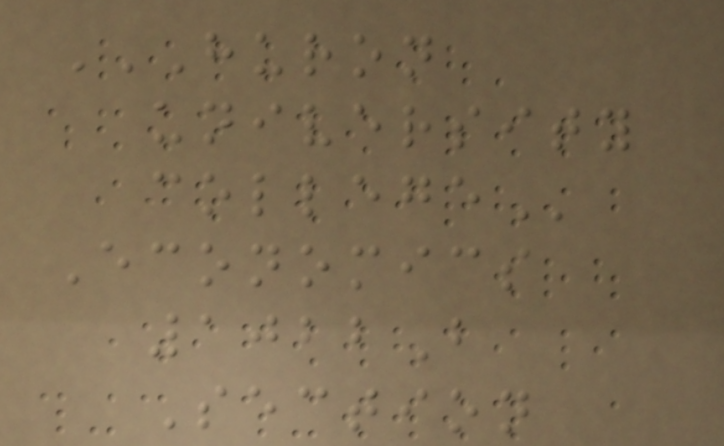HURON
UNIVERSITY
COLLEGE
Economics
1022B
Section
